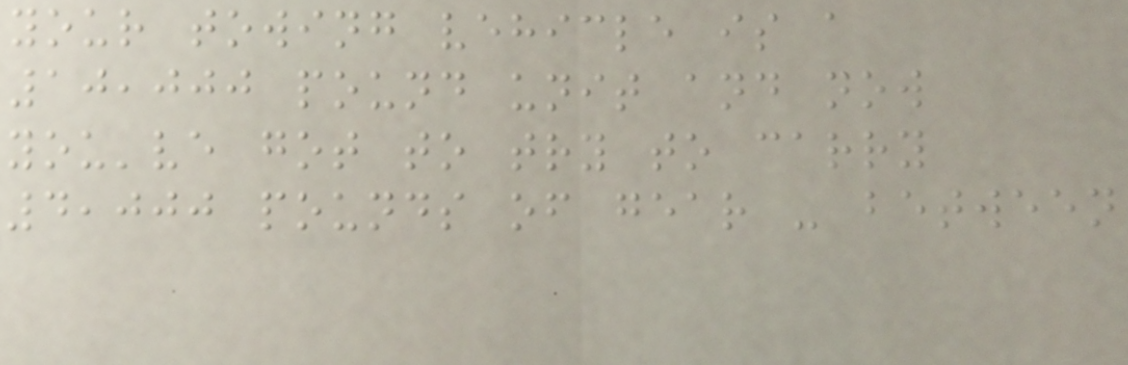your towing vehicle is a
10,000 pound unit and now
you've got to try to carry
4,000 pounds of gear - between
